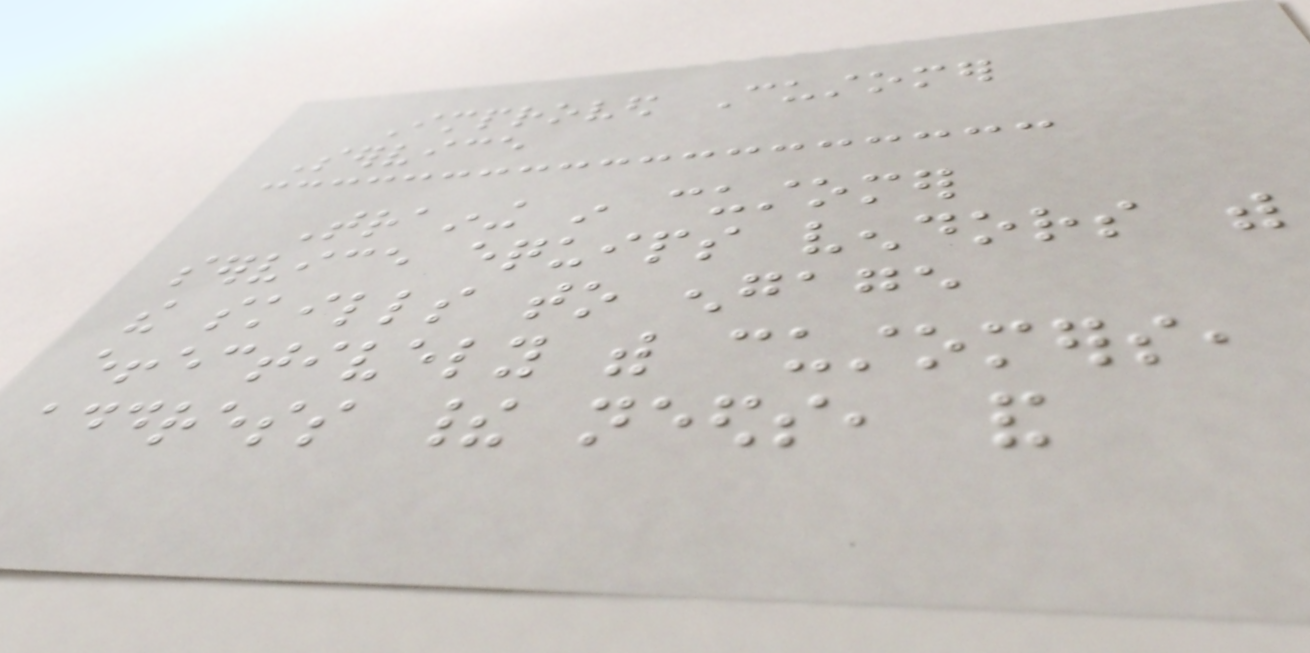Improved Customer
Service
Training in customer
service equips vendors with
the skills to engage
effectively with customers,
address their needs, and
